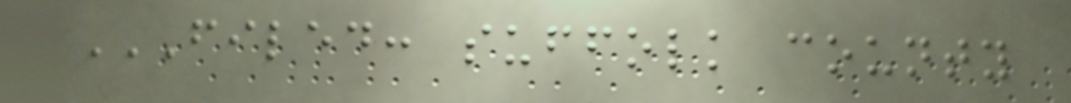FILED: SUFFOLK COUNTY
